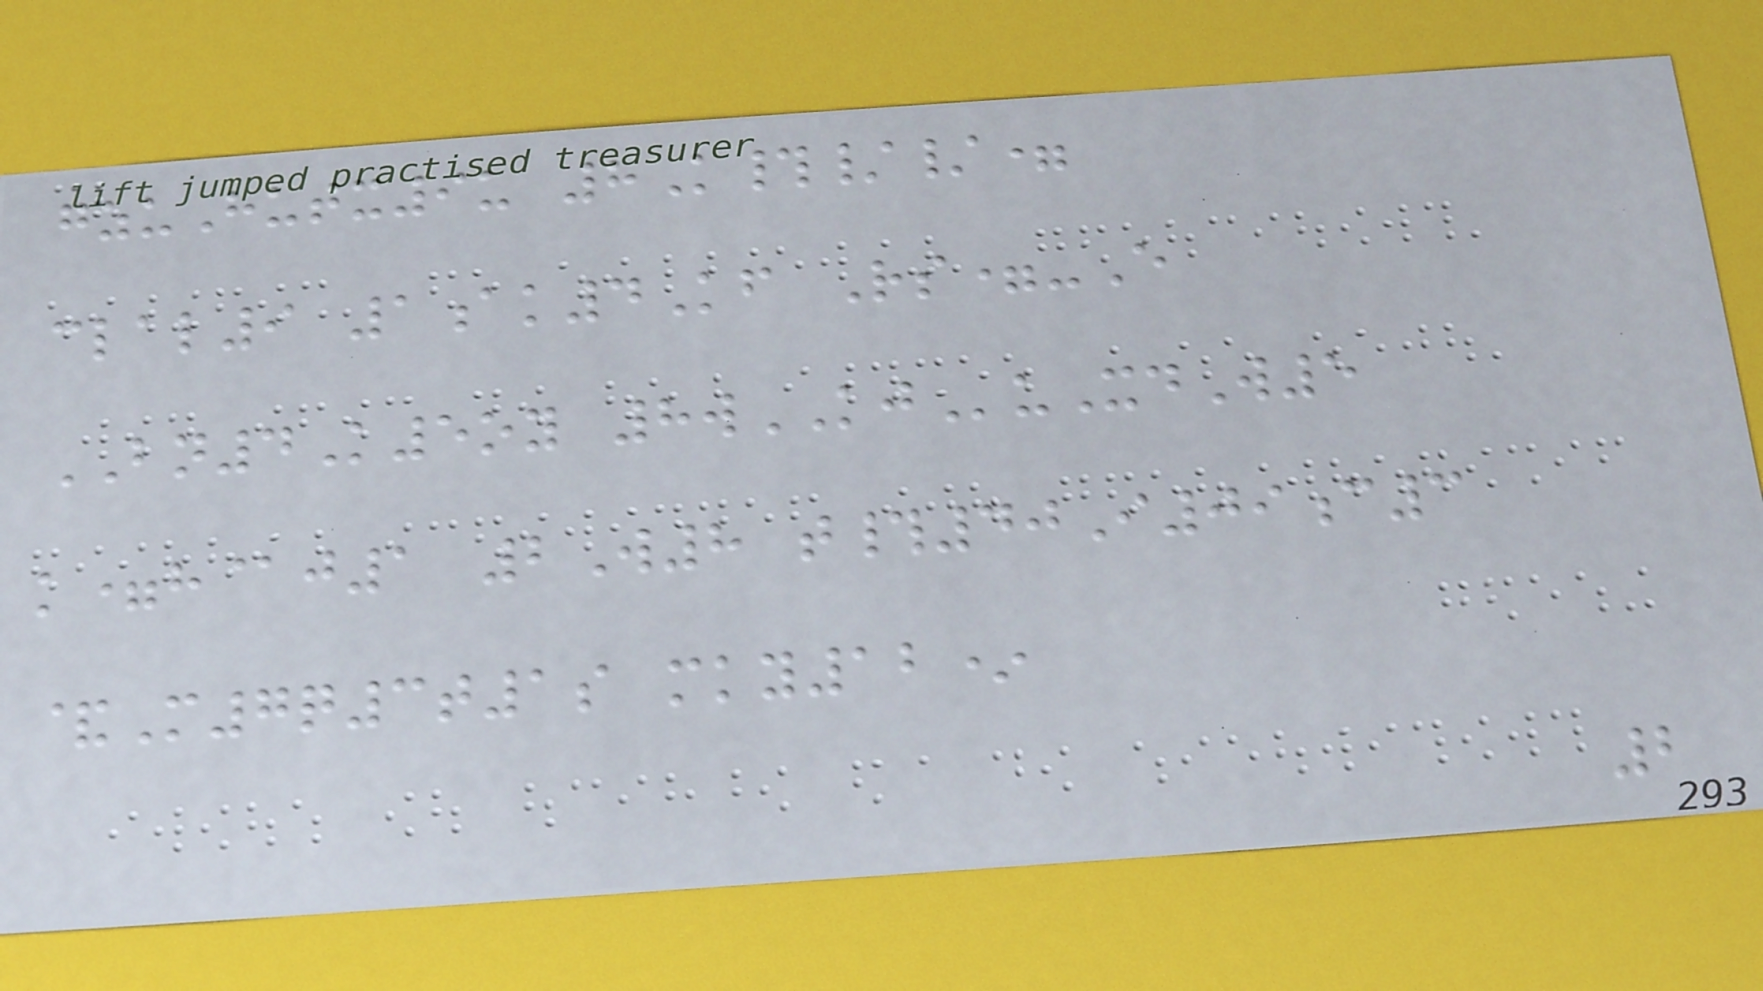gzuHutx9u 8K#//=
clal9 1ak4Kf Rs=-E
BN4K5oy 8wKJuXdW5
k=h@j1 2W8 t#40I09c3
&M7q3t1s mky12*
2
